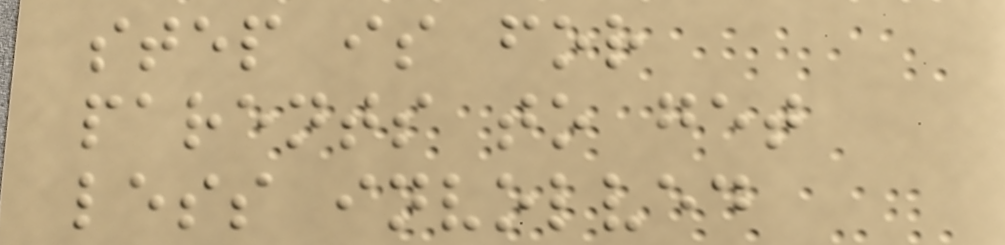step is for
parents to get
less involved
